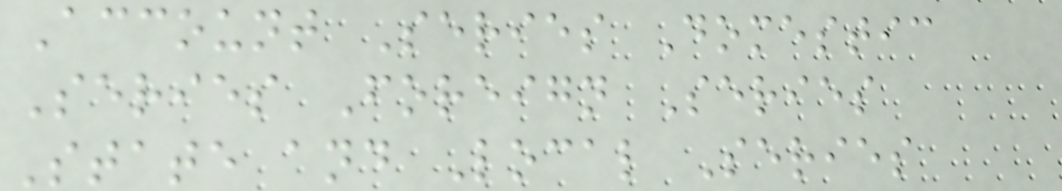Account Series Domestic
Series Foreign Series
State and Local Series
